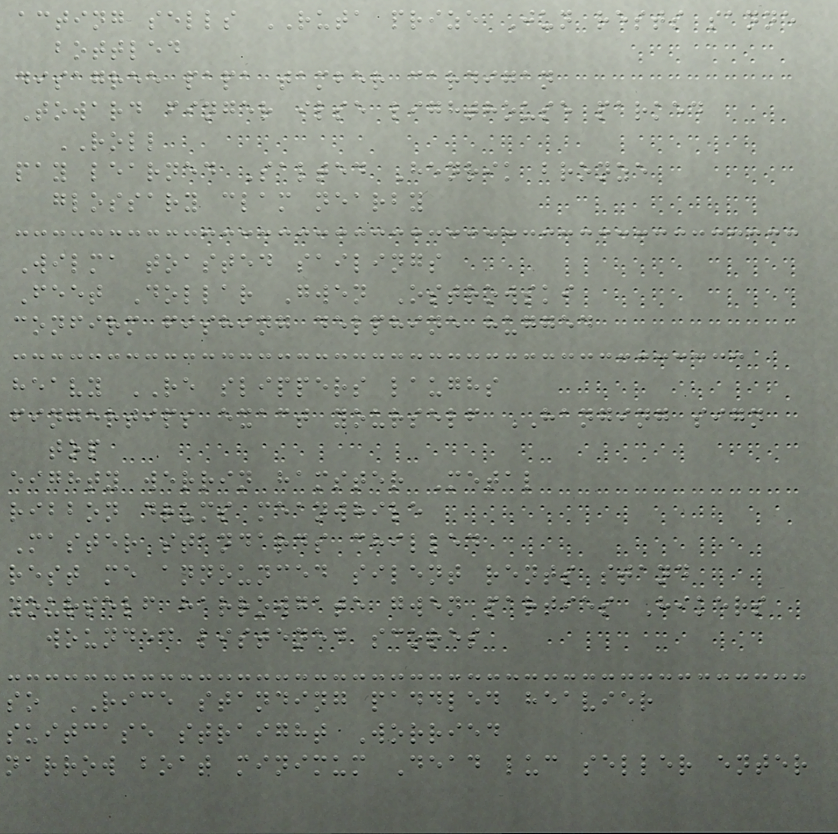acting sells RUTA prize Jun rests sanne
bottled
disagree papa tamber cardigan
Toward finger ilse lighthouse parked
ROLL
pay learned Salted Henrik bronze
glossary clam nearby
Wilma toasted sailings
Feet Dollar Gwen Ostrowski
confirm fishing delphine hugged
heavy RE slippers laughs
fingertips exact yourself HANGING sign
top
eighty werrin hamster Metal
ribbon drums meanwhile
Master standards chilled
rest me announced silent rents stand
yourself harrowgate gwen parties Hikers
wounded listened scores
so RICE standing paddled heavier
suitcase straight Worried
narrow boat minimum Dead luc seller enter
